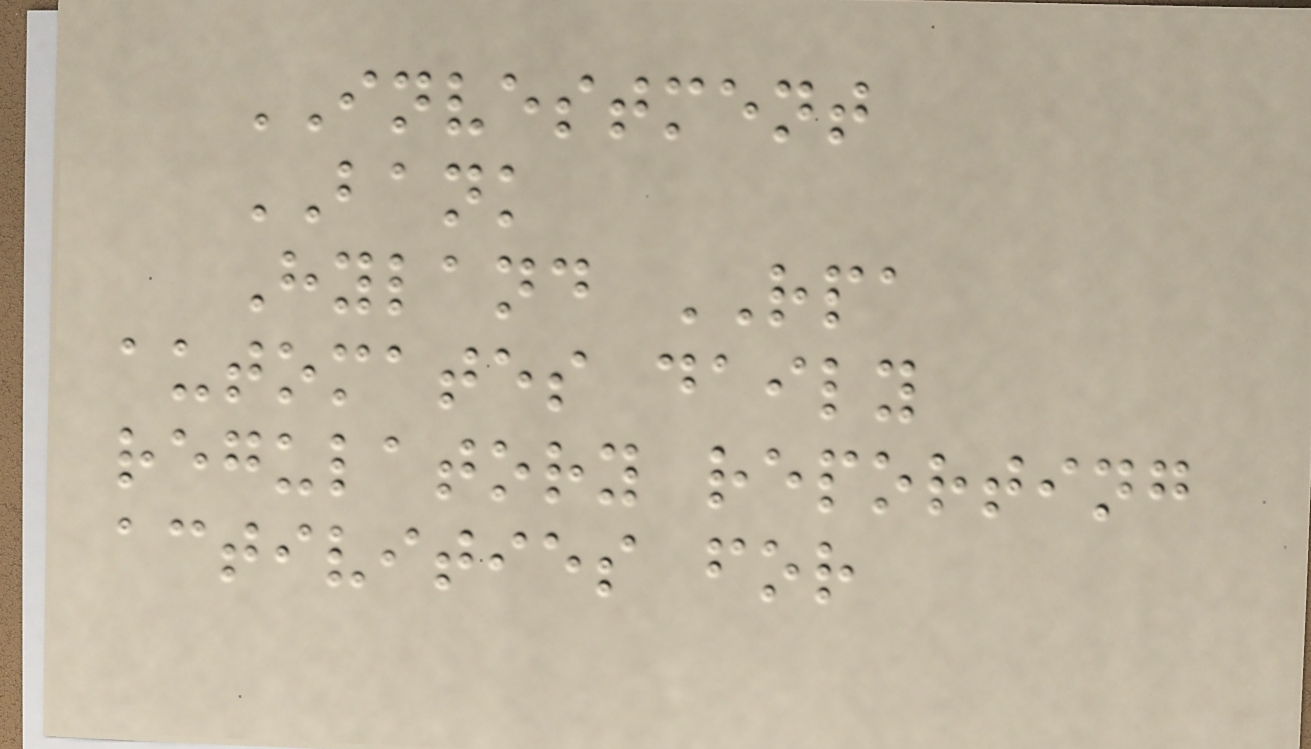INVESTMENT
BANK
Hyland RPA
automates daily
regulatory reporting
activities for
